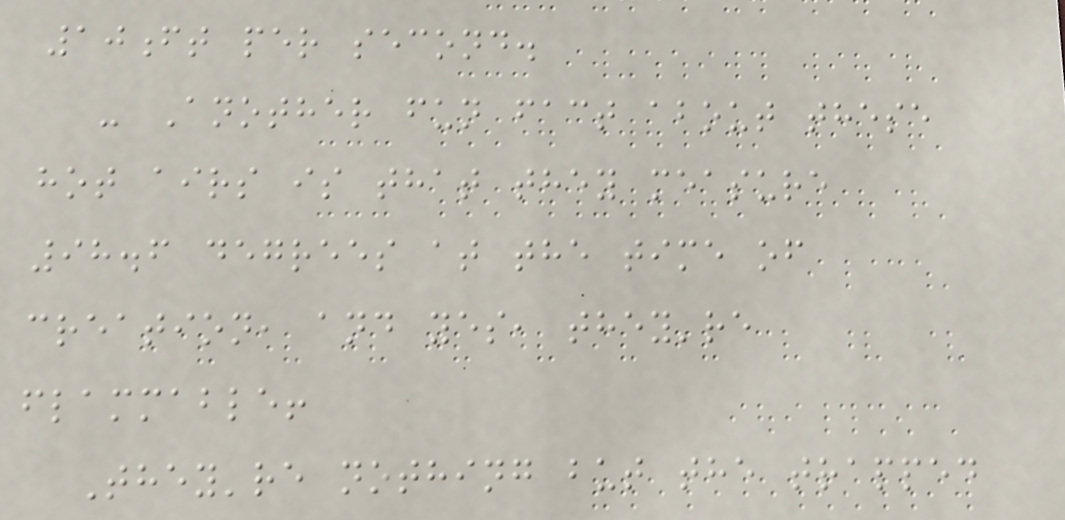10ft per second.
- Another fun fact about these
hot airs is that they measure
98.6 degrees at the time of
creation, and yes, they're
flammable!
They're nothing but the trapped
